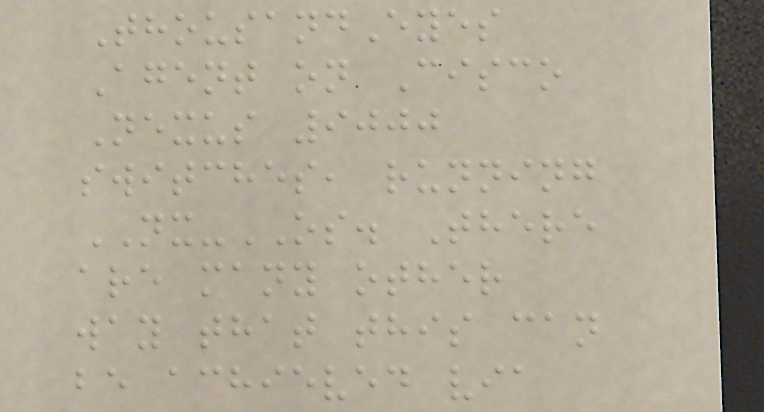ThousandEyes
Agent on Cisco
Nexus 9000
switches, running
NX-OS. There
are many other
way that this can
be achieved via
